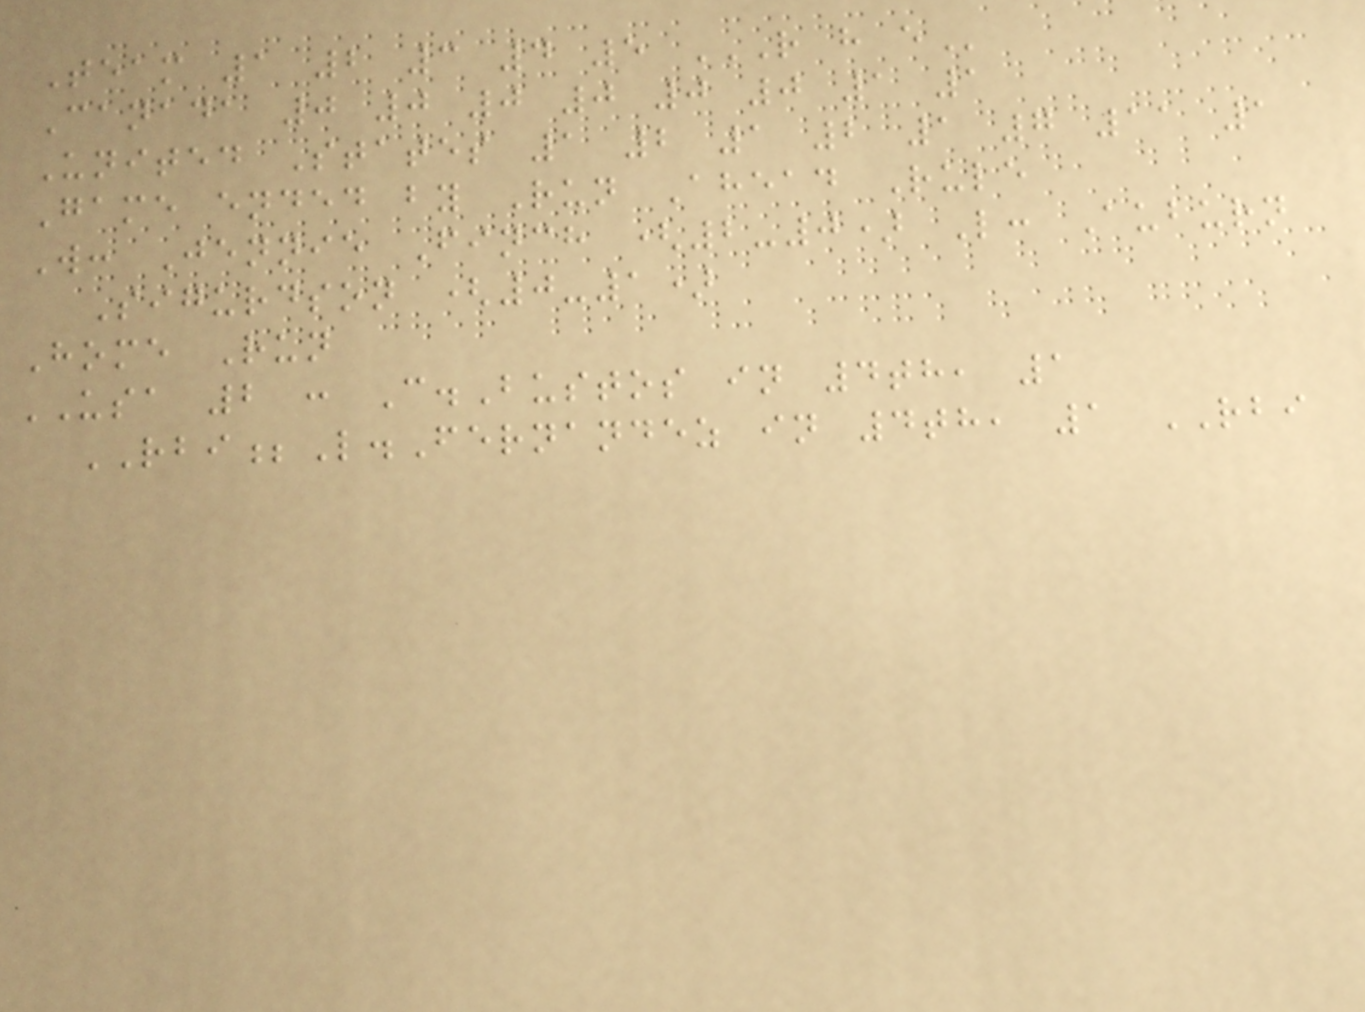Team 1 2 3 4 5 R H E
Canada 0 0 0 0 0 0 1 1
United States 1 2 1 2 1 7 11 1
Game ended by Run Ahead Rule
W: Jennie Finch (2-0) L: Auburn
Sigurdson (0-1)
Home Run
USA 2 : C.Bustos in 4th, 1
RBI;L.Fernandez in 4th, 1 RBI
